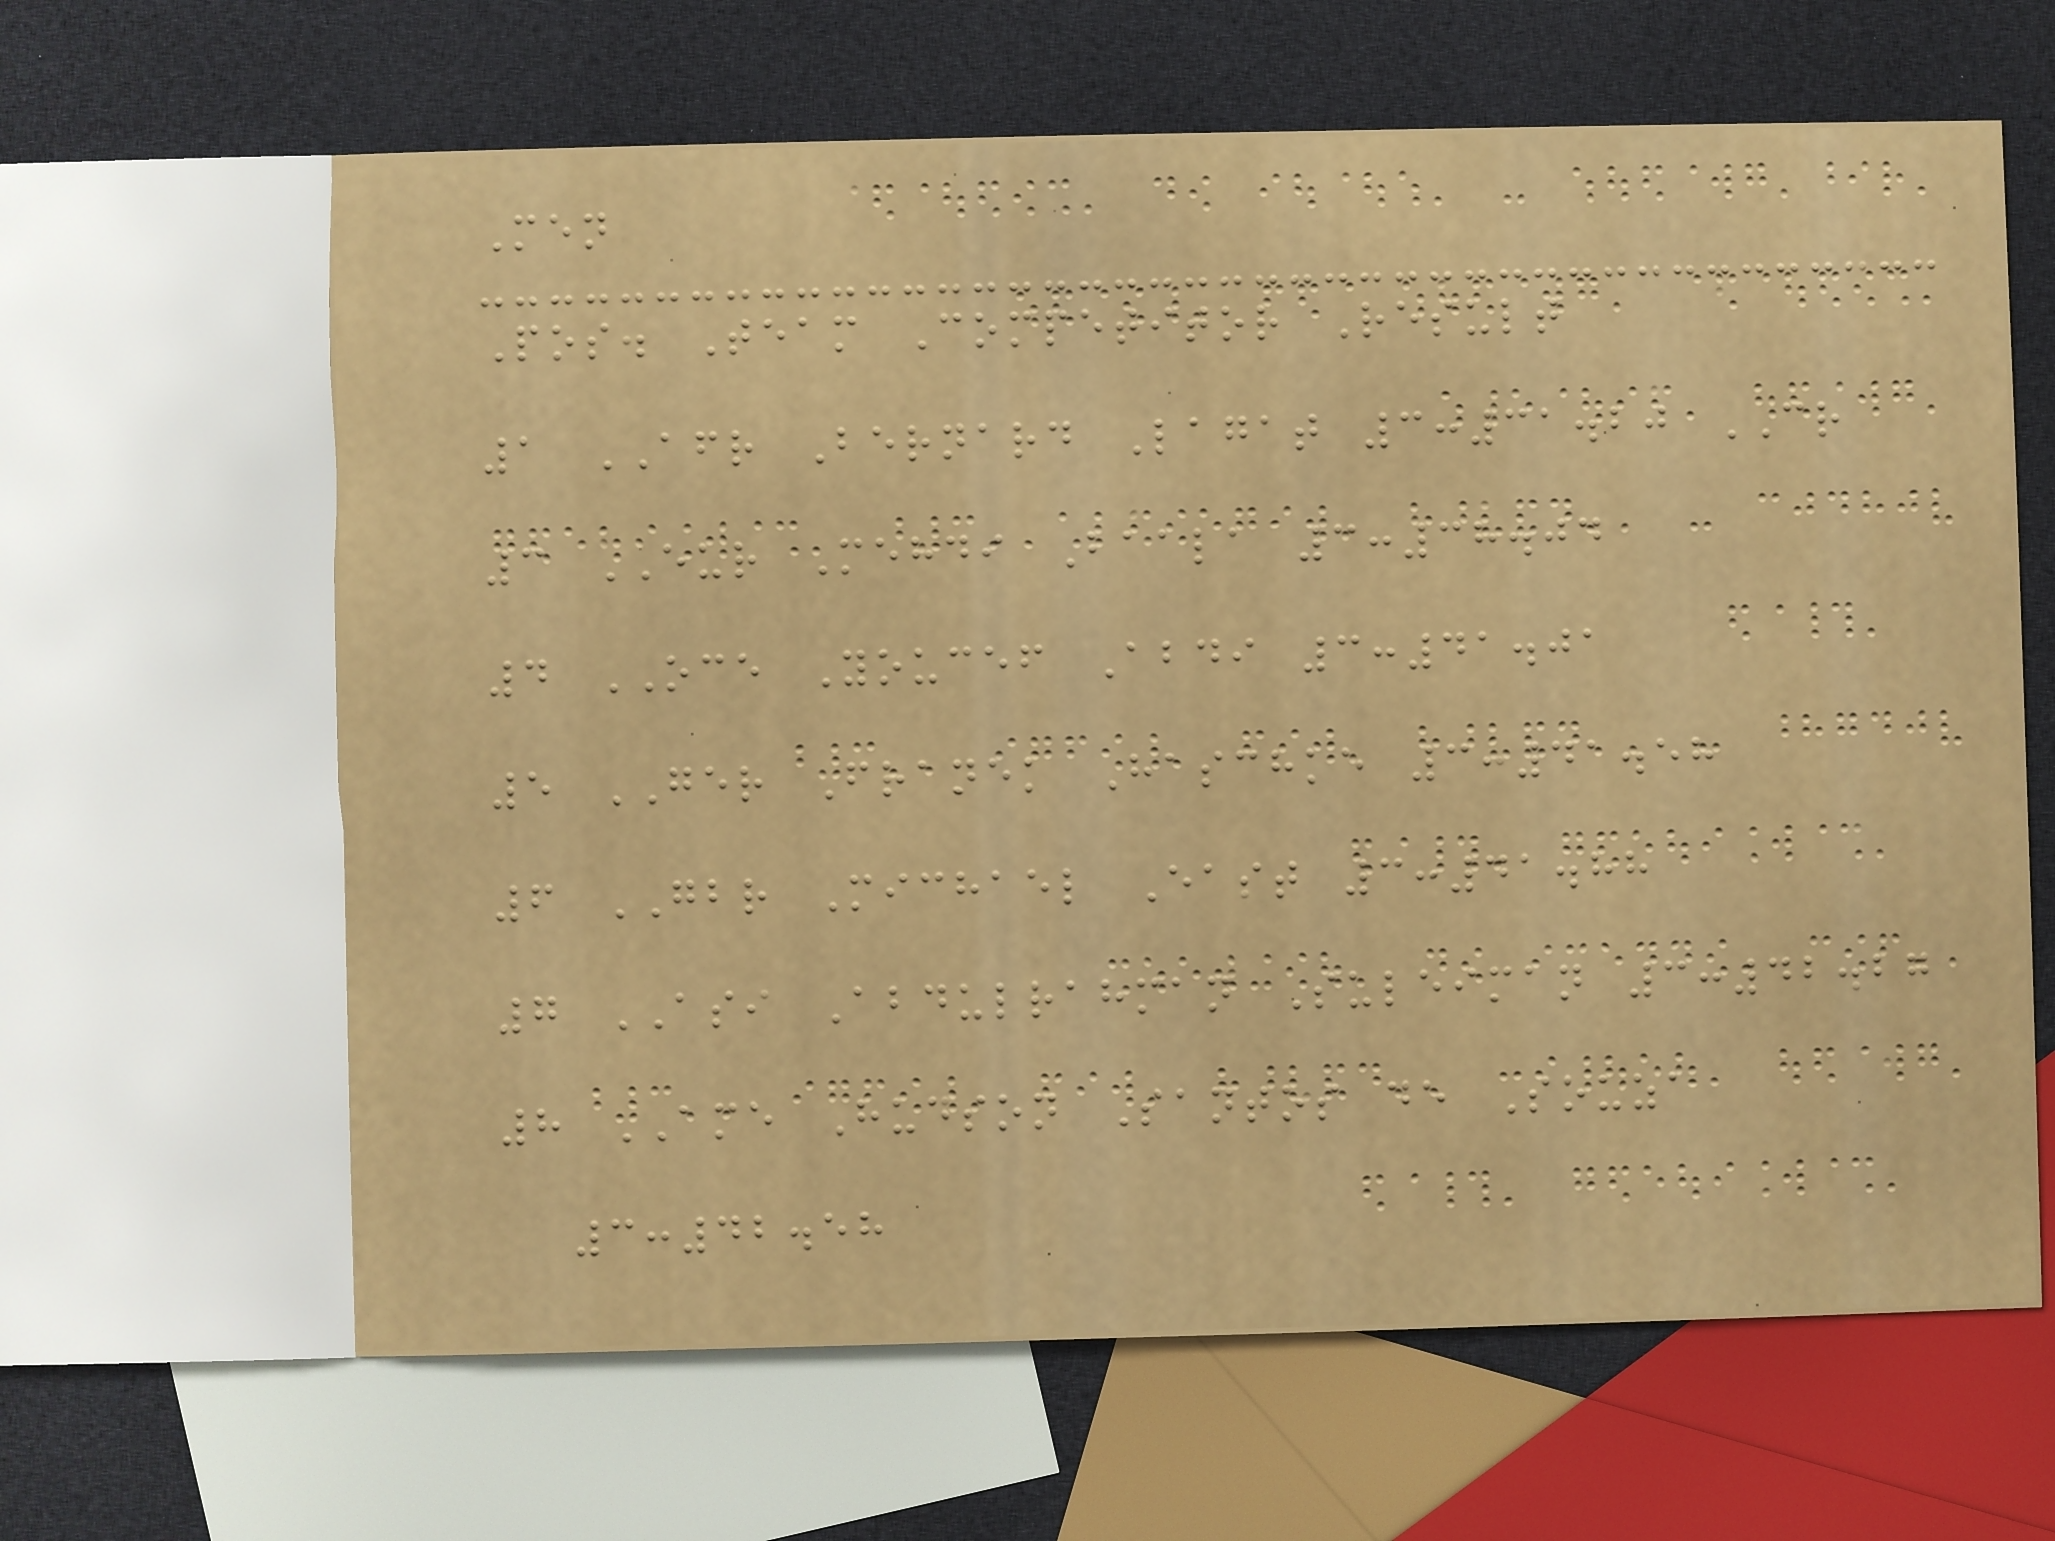Men
Pos. Team Competitor Result
1 AFR Bernard Lagat 3:31.20 CR
3 EUR Mehdi Baala 3:38.04
4 OCE Youcef Abdi 3:41.01
5 GER Franek Haschke 3:41.58
6 GBR Michael East 3:41.88
7 ASI Abdulrahman Suleiman 3:42.27
8 AME Hudson Santos de Souza
3:42.58
